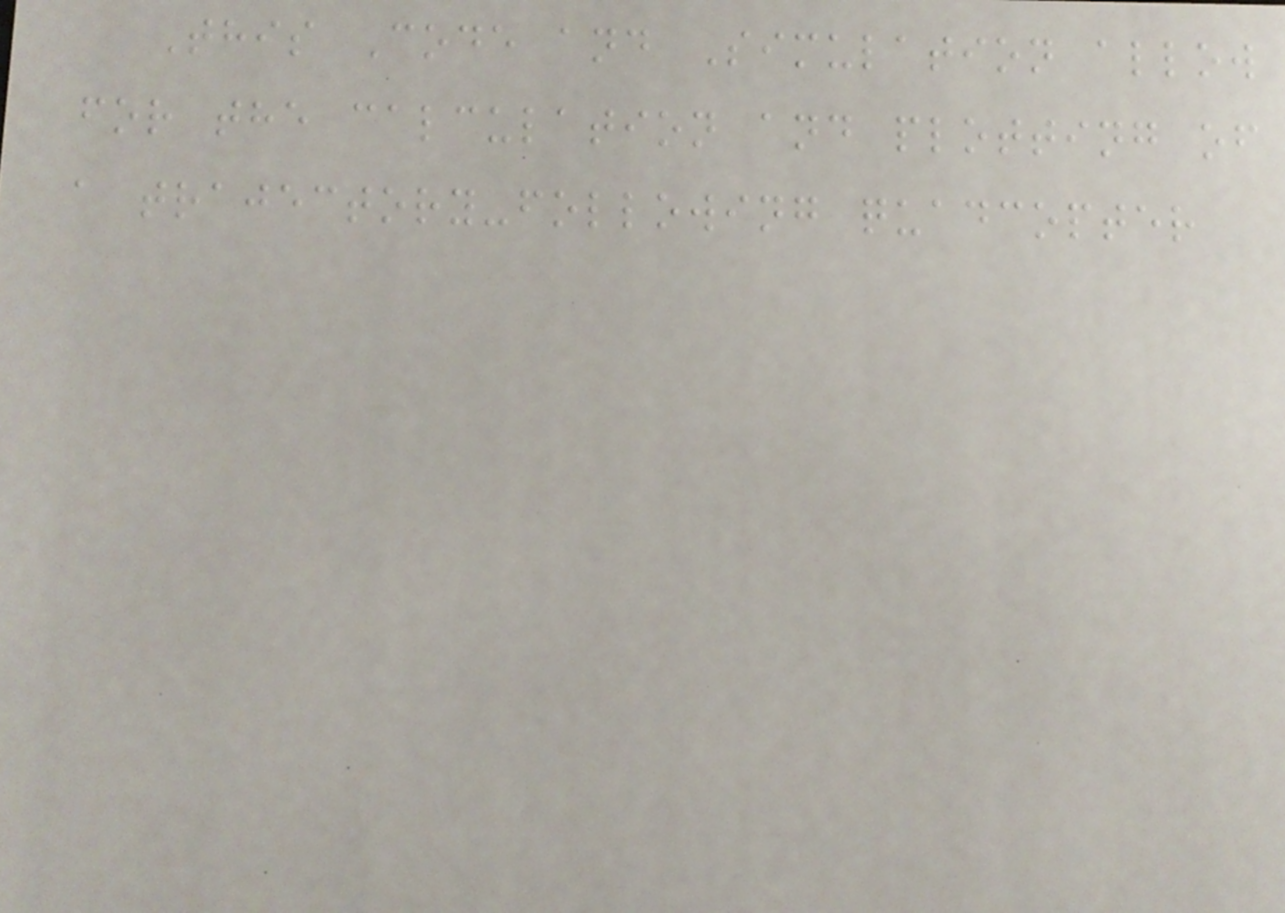This Code and Simulation allow
for the calculation and plotting of
a trajectory-following quadcopter
